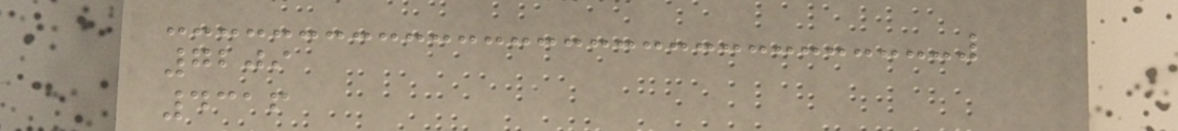7209
4316
